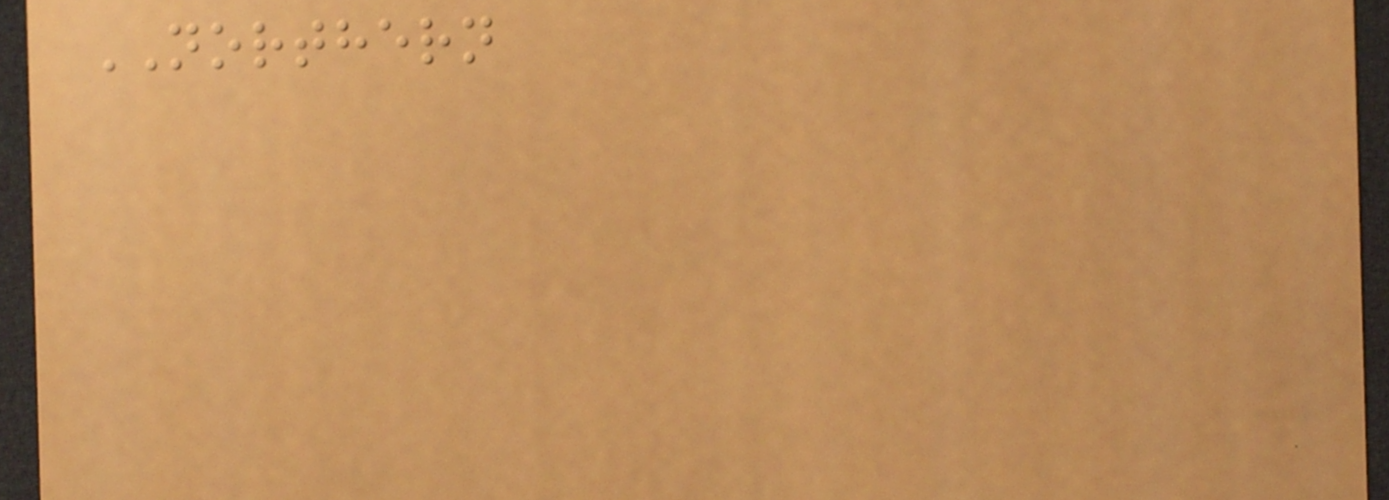NORTHERN
